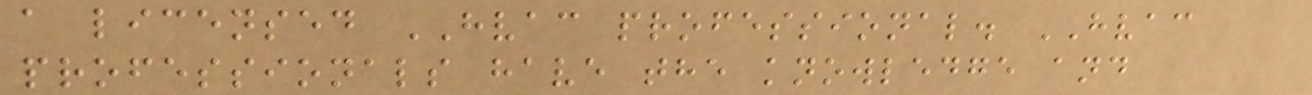a licensed HVAC professional. HVAC
professionals have the knowledge and
